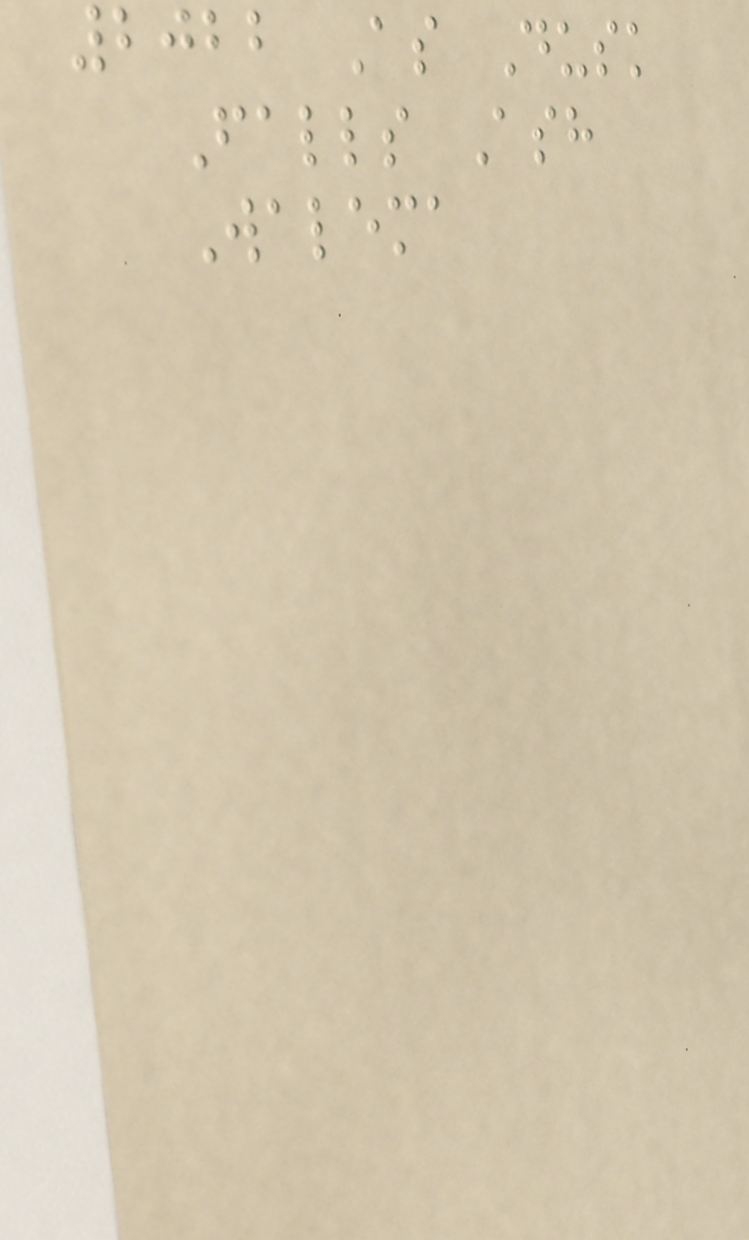2022 As Dusk
Falls Ash
Walema
